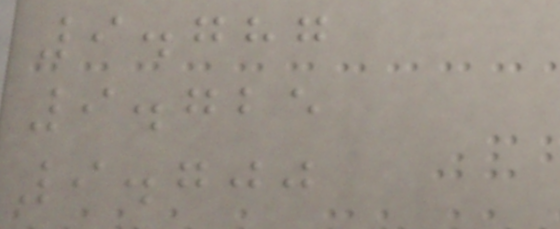9.787
9.725
9.700
